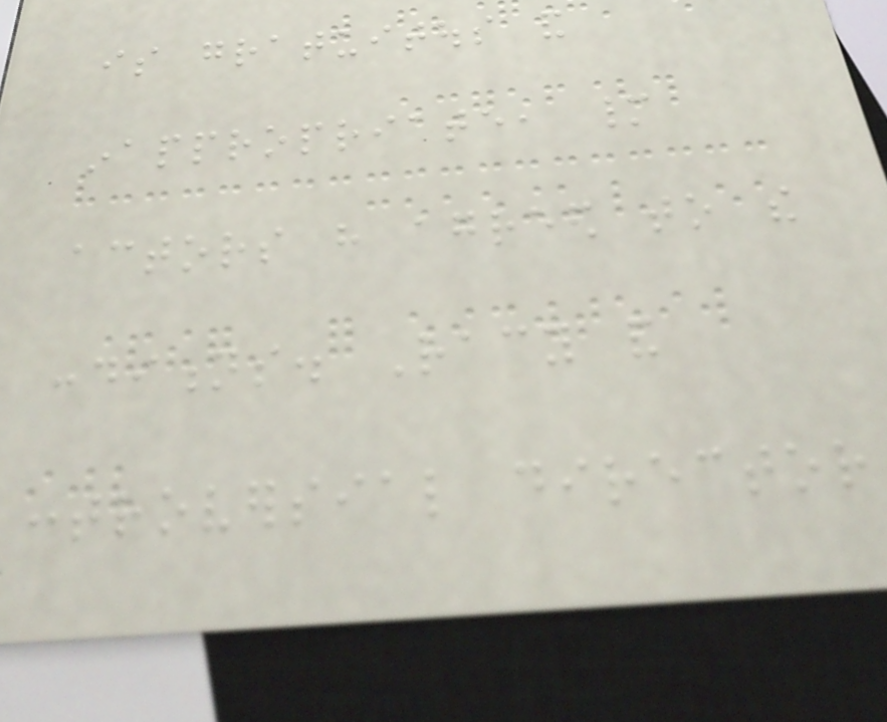is gratuitous and
inappropriate, many
actors have agreed to the
conditions. Racy and
controversial director
